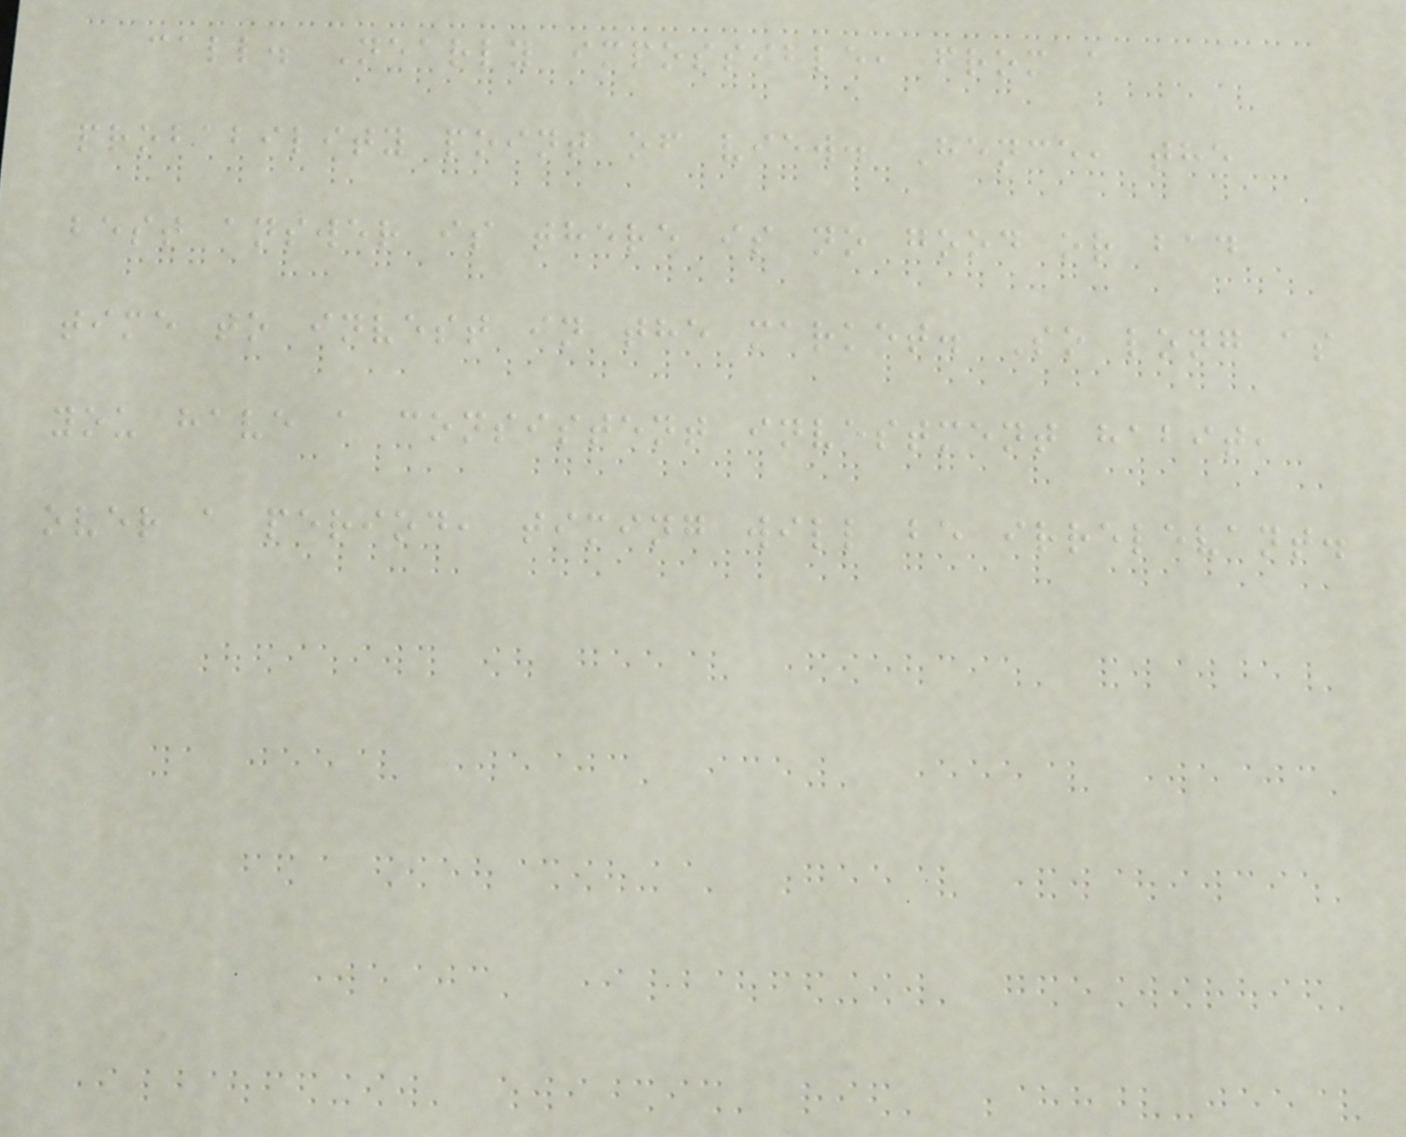call. Nearly impossible, from a
probability point of view. Hence, the
best answer is there is no good or bad
time to invest in the market. So long as
you have a consistent investment habit,
over a period, timing will be irrelevant.
